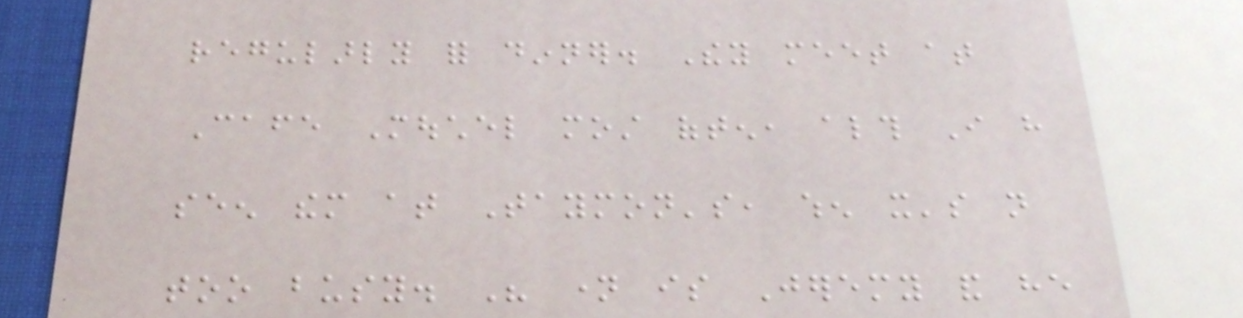regularly for dinner. They meet at
Cafe Mouchel most often, although I have
seen them at Taymon's, when it's not
too busy. His name is Jeremy and he
